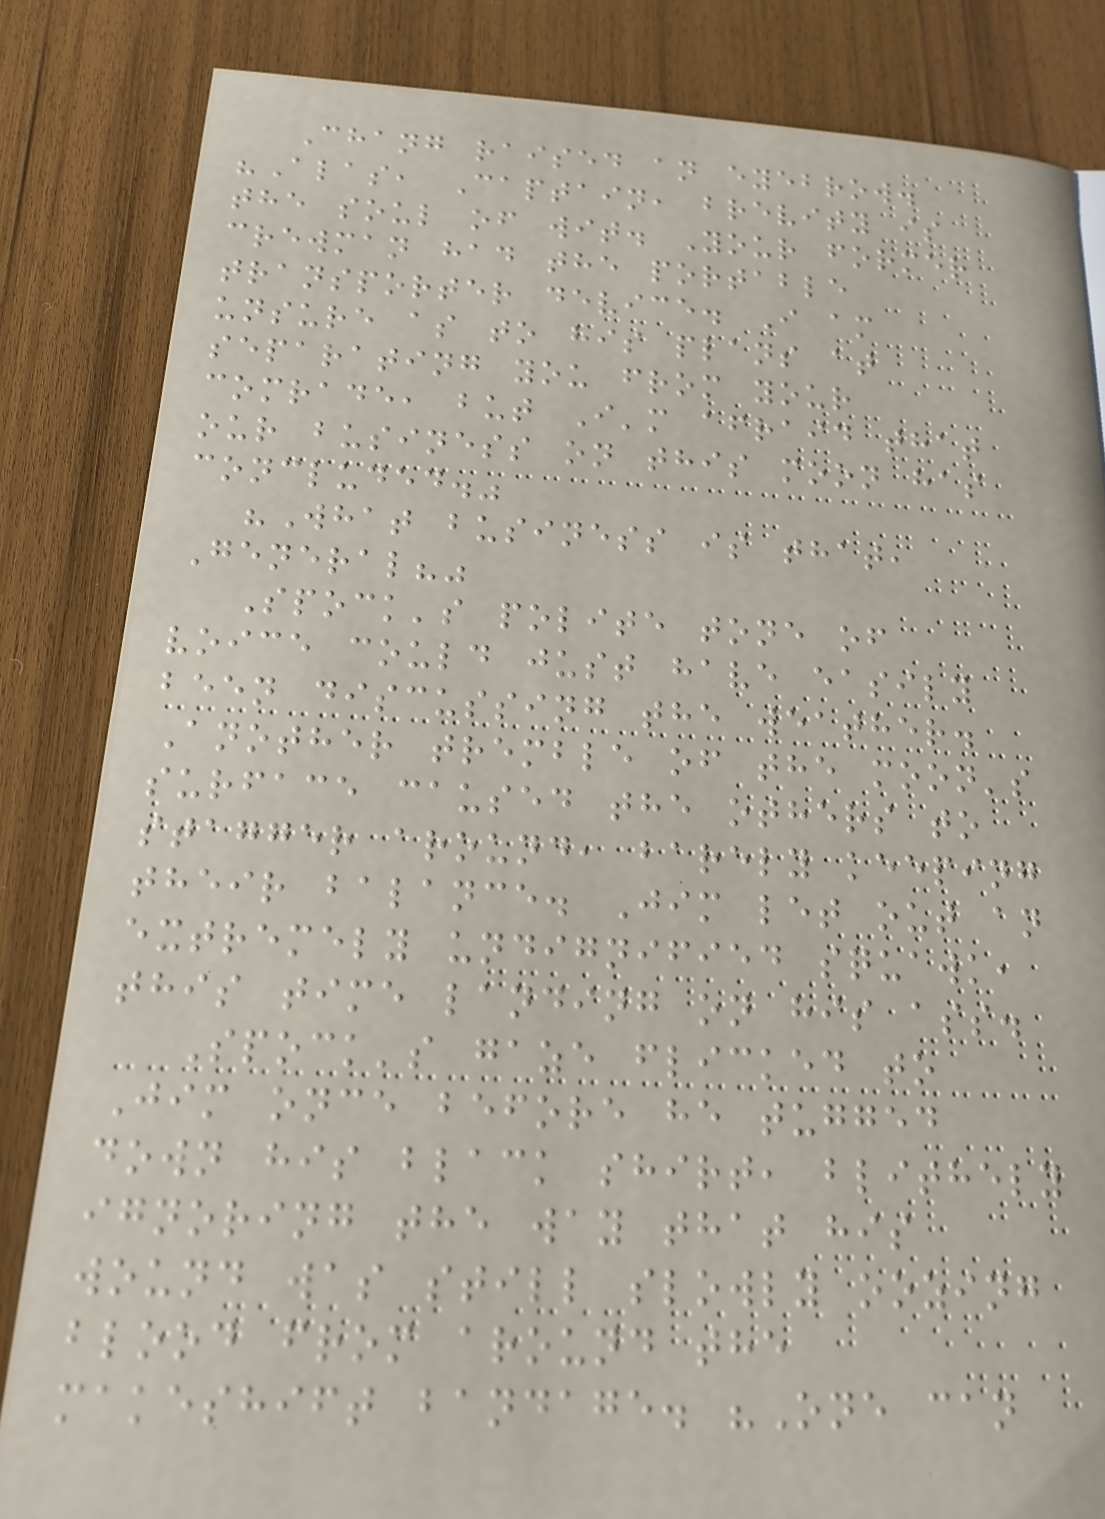Chang raised an eyebrow.
"Alas, Captain, brevity is
the soul of wit. Your former
crewman had the portable
transporter device. I am
unsure as to his plans at
separating you from your
comrade, but I'm afraid that
our business on this moon has
concluded."
"What business is that,
General?"
Spock's polite tone of
voice could just have easily
been discussing the weather.
Another tremble of the moon's
surface caused the others to
stagger around, barely keeping
their balance. Jim let out an
extremely undignified squawk,
this time landing on his ass.
Spock's gaze flicked to
Jim once before he tugged
down his black shirt, blithely
ignoring the way that his
wound was still slowly oozing
blood from around the
makeshift bandage. "One can
